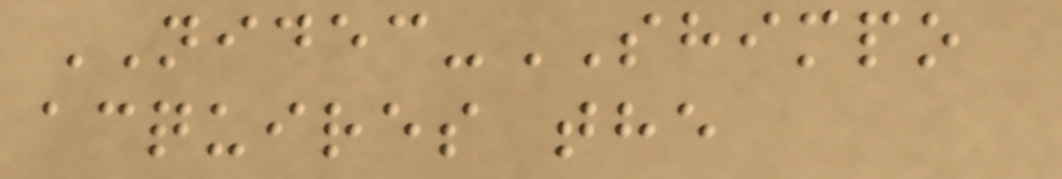NIDEC-SHIMPO
acquires the
